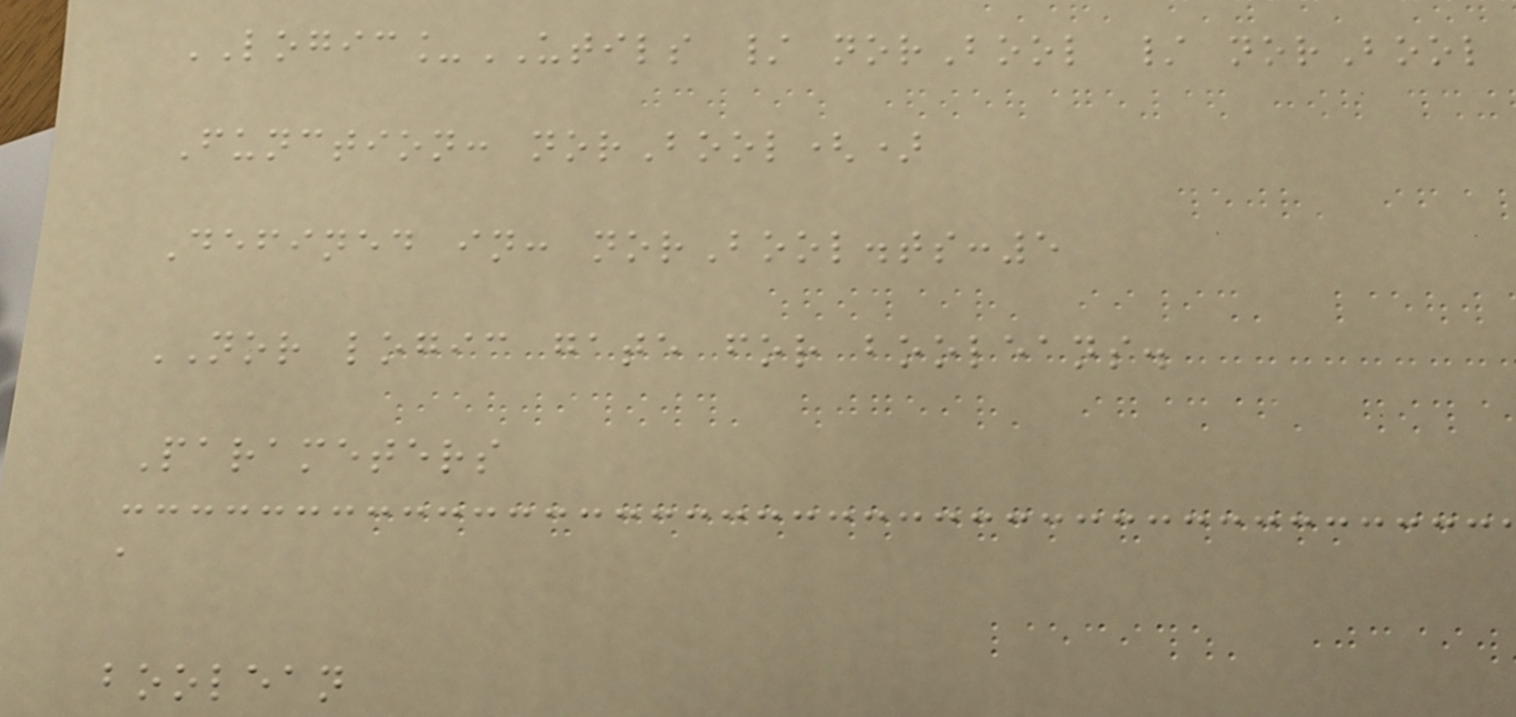LOGIC_UTILS / norBool / norBool
Function: norBool()
Defined in: norBool.ts:5
NOR logic gate for booleans.
Parameters
a
boolean
